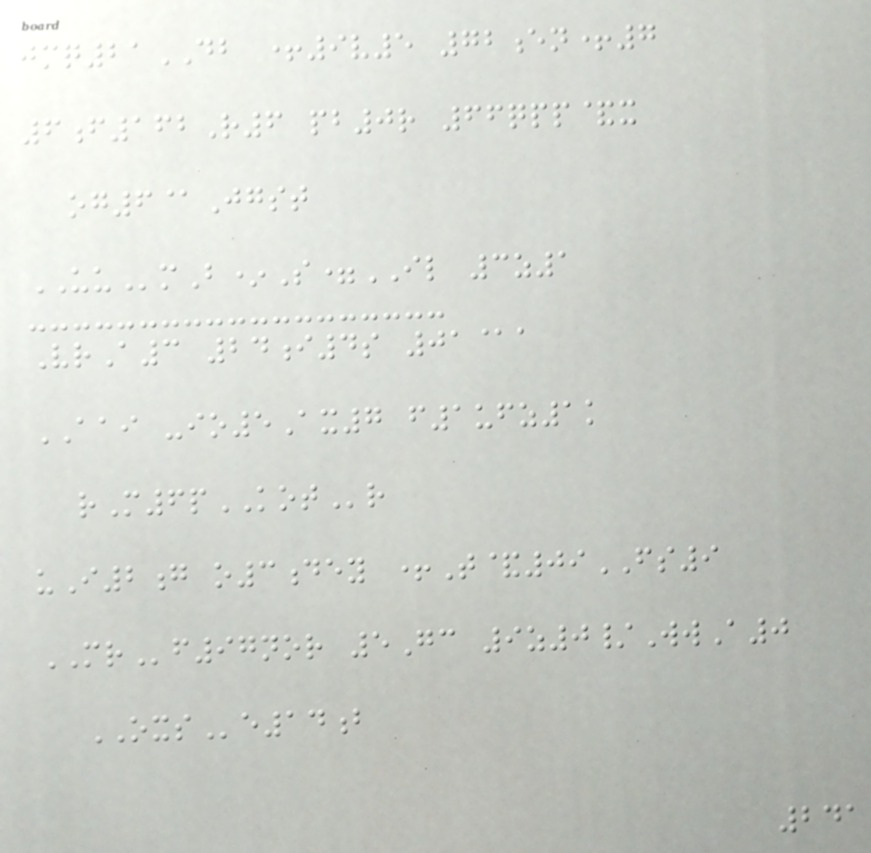jmq21DB +9v5 72en+7
6f162R6 pb0r 66qpp&x
og6@Jgst
UUmB*S=IL 3z1
VrA3 24i4s 01@a
AAI -io5Ax7 f1ufz1k
rM6pKOTr
uI2g o3dey +T&09FS9
MRf97nor 5Gc 9z0/WwA0
OXSe14b
241
